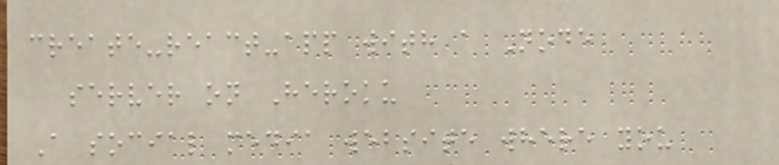create-react-app with a Node
server on Heroku
A social media website where you
